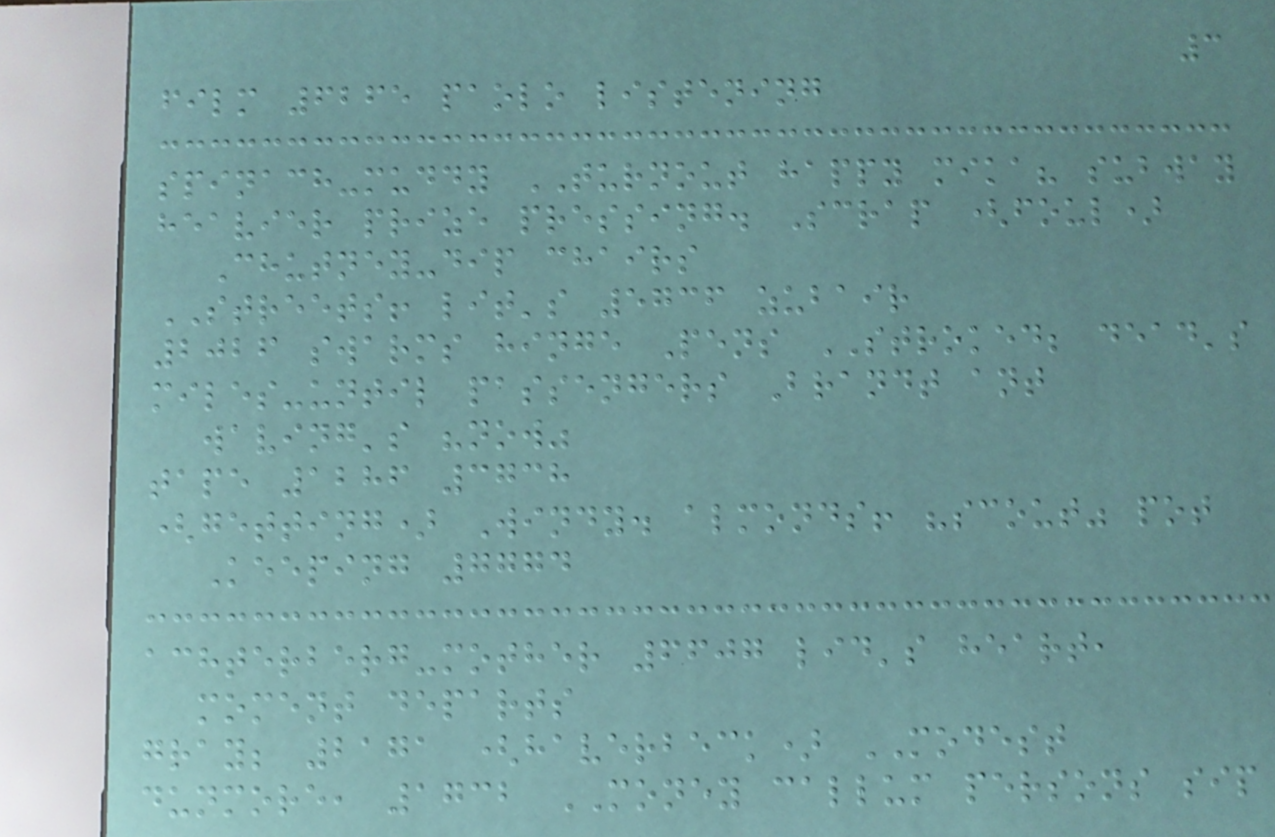3
film 6265 paolo listening
spinach-muddy TURNOUT happy mika? subway
heavier prize pressing. Scrap (foul)
Chutney-dip chairs
STREETS! lit's 5736 zubair
2026 swarms hinge Pens STROKED; dead's
miles-until passengers Brandt ant
waving's "now"
tape 1286 3738
(getting) Windy. almonds! "scout" pot
Keeping 7774
achterberg-mother 6607 lid's heart,
moment departs
gray; 2171 (haverbeck) MODEST
dunmore, 1732 MONEY callum persons sip
